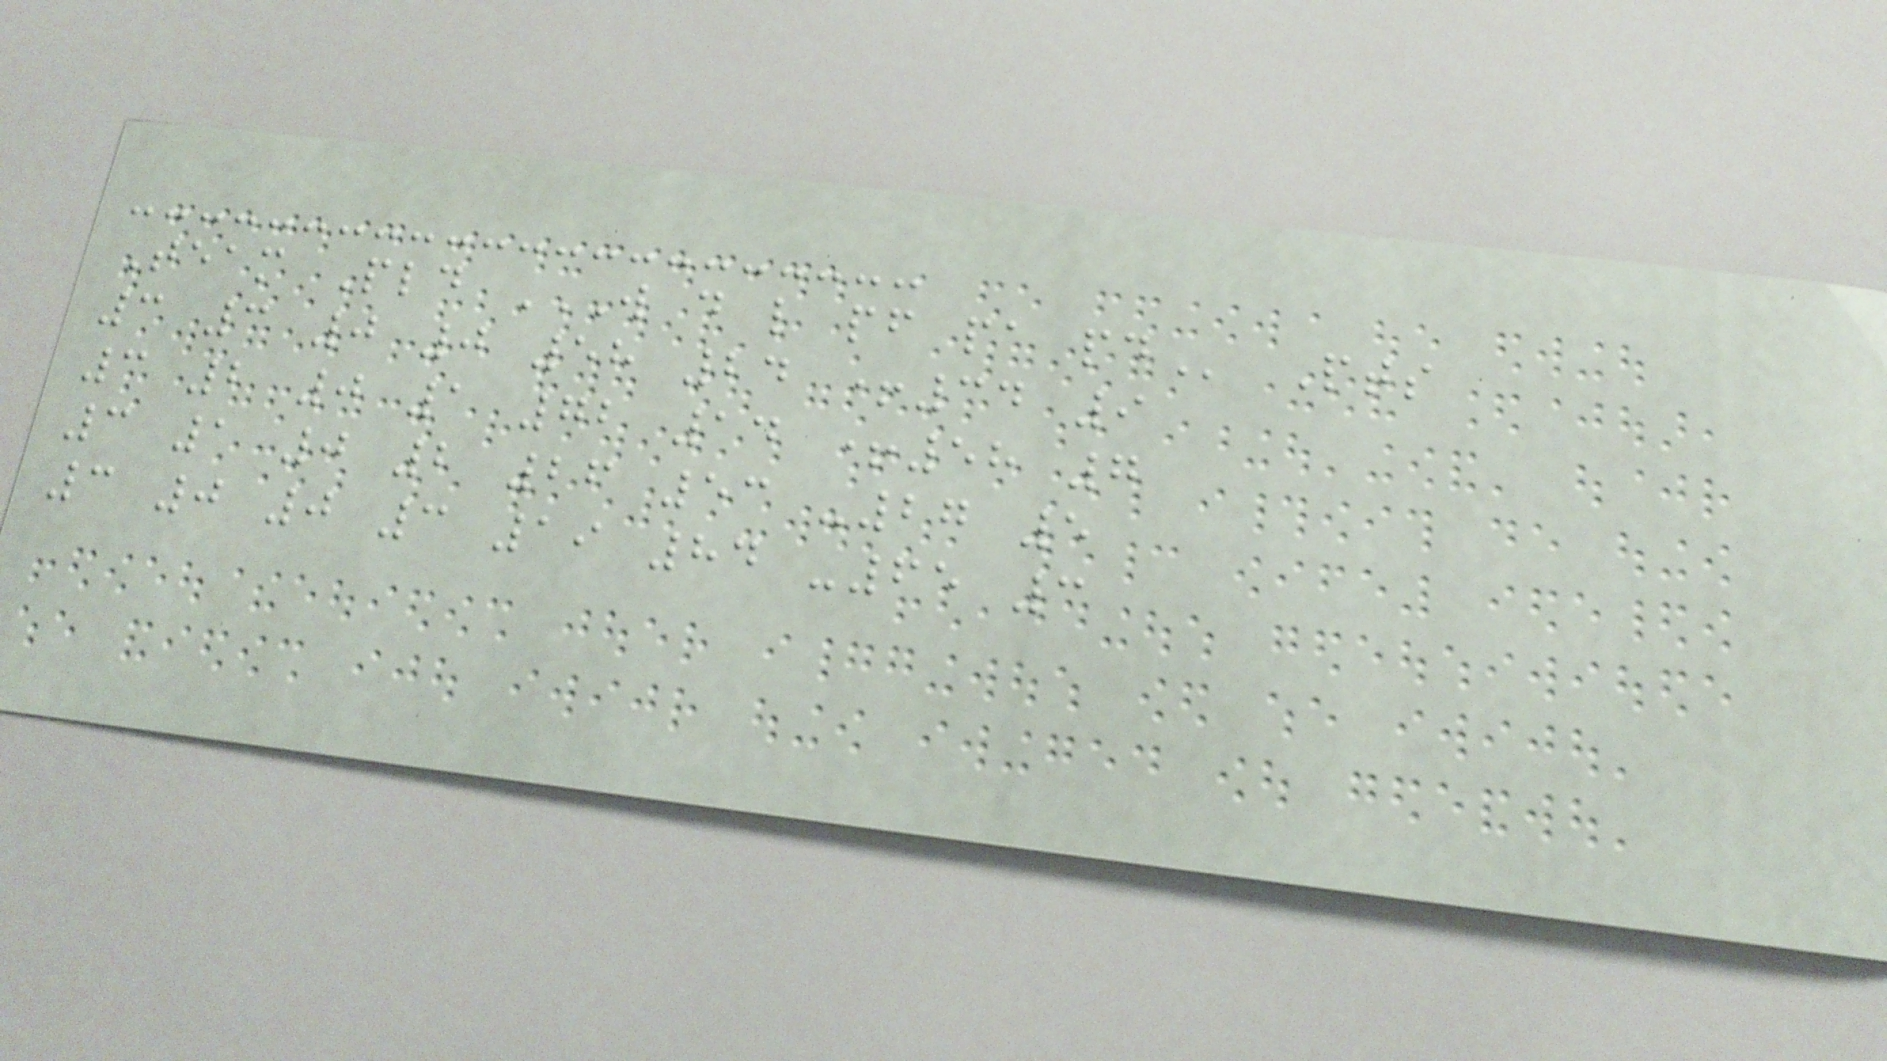Team Pld W D L PF PA PD Pts
3 3 0 0 58 24 +34 9
3 2 0 1 72 14 +58 7
3 1 0 2 26 53 -27 5
3 0 0 3 19 84 -65 3
